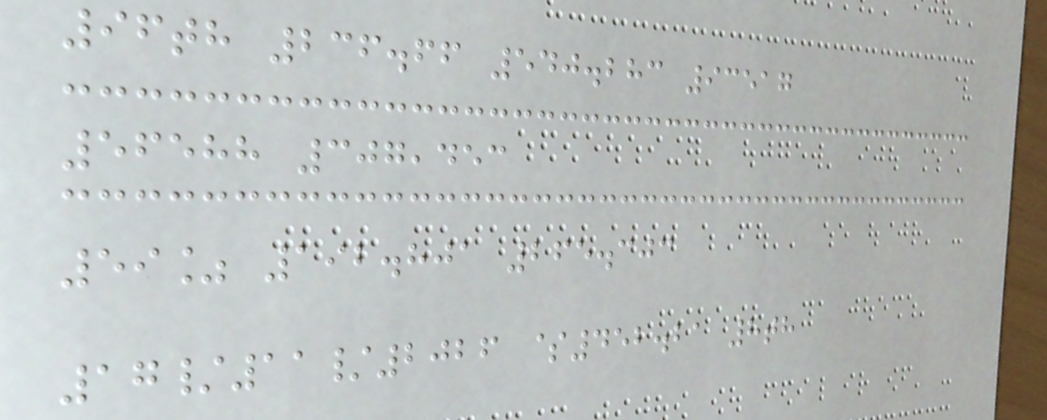96th 236.66 540.283 93517
56588 307,453
59% 192.801 265.303
17/11/2026 $452.21 8th
